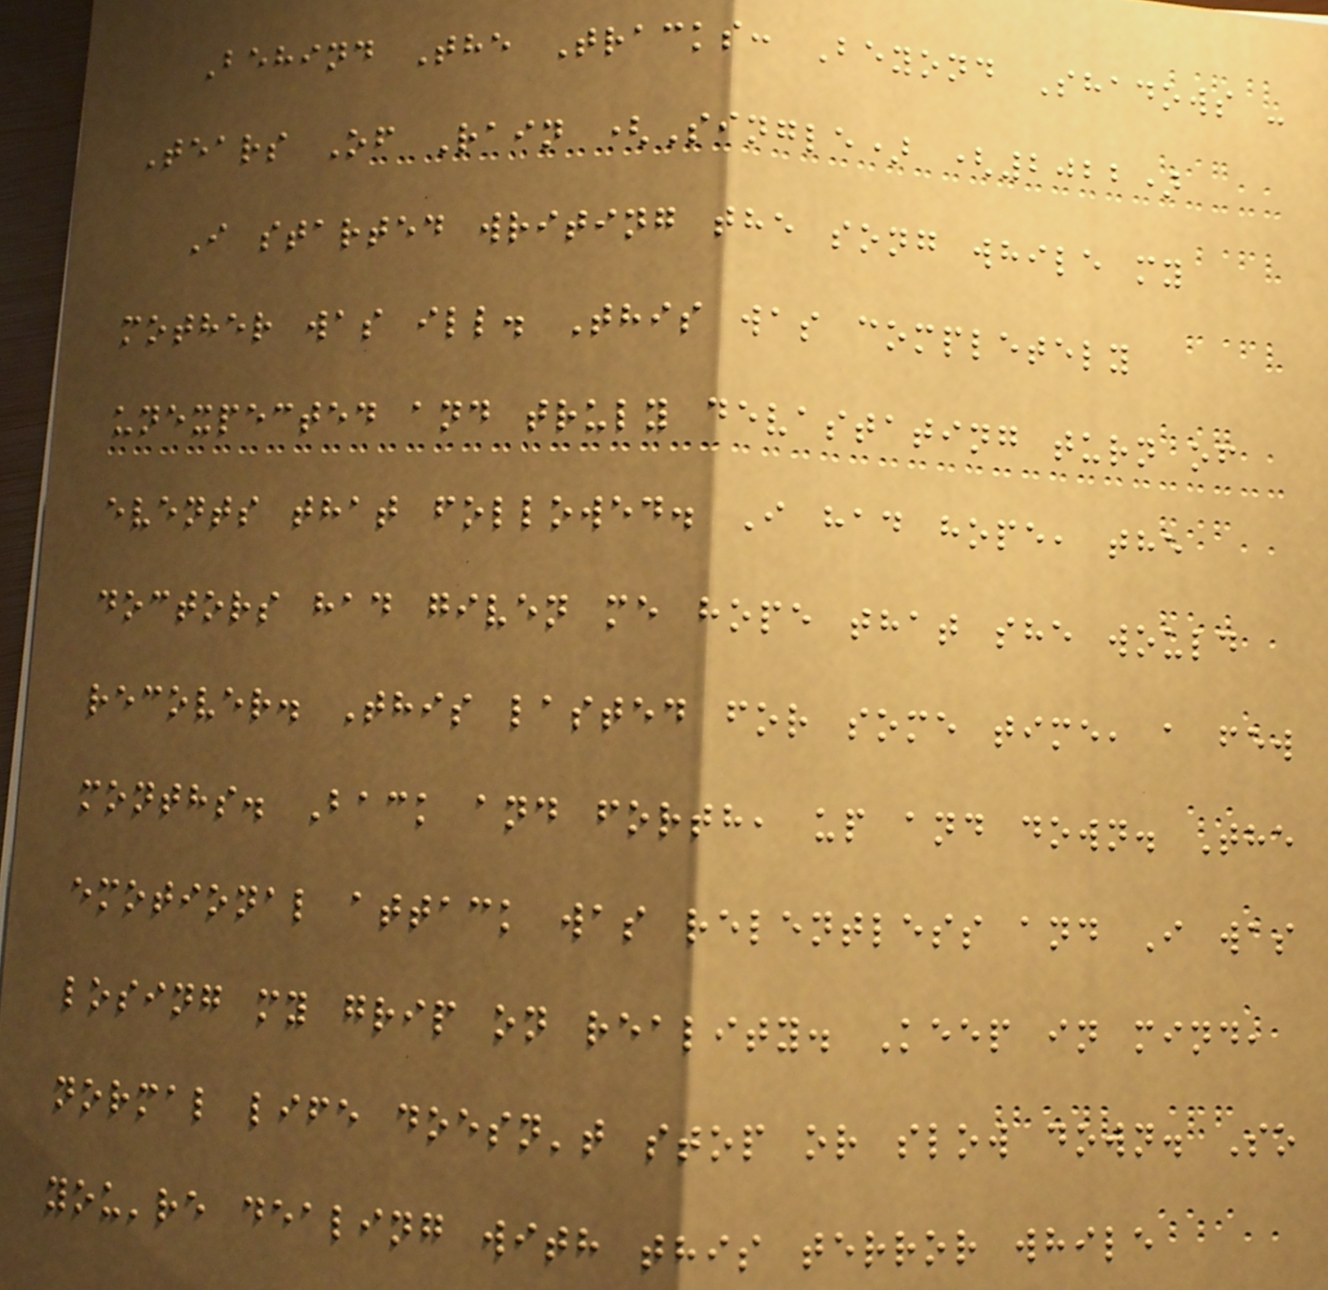Behind The Tracks: Beyond Shadows -
Tears Of Rain (Single) (2022)
I started writing the song while my
mother was ill. This was completely
unexpected and truly devastating turn of
events that followed. I had hope, the
doctors had given me hope that she would
recover. This lasted for some time, a few
months. Back and forth, up and down. The
emotional attack was relentless and I was
losing my grip on reality. Keep in mind,
normal life doesn't stop or slow down. So
you're dealing with this terror while
